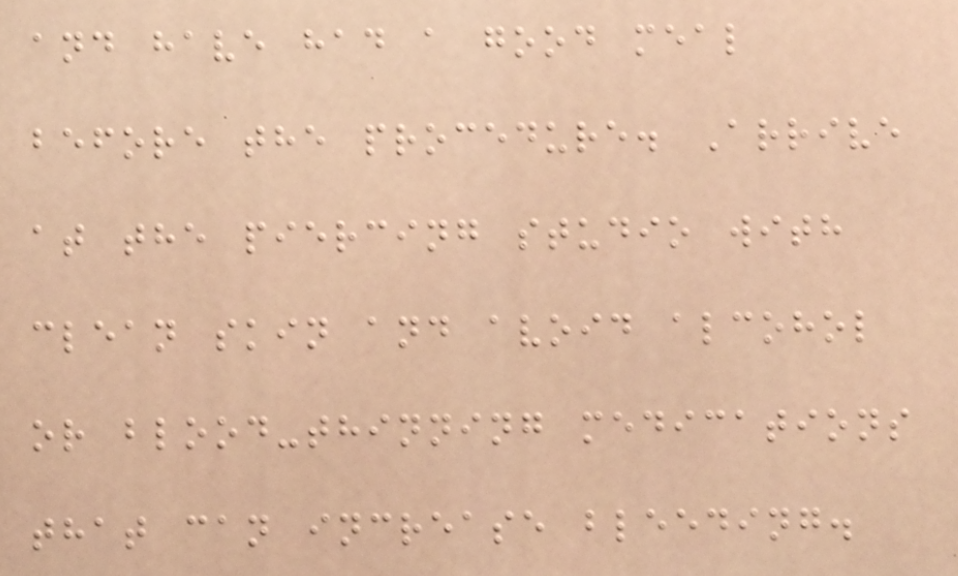and have had a good meal
before the procedure. Arrive
at the piercing studio with
clean skin and avoid alcohol
or blood-thinning medications
that can increase bleeding.
